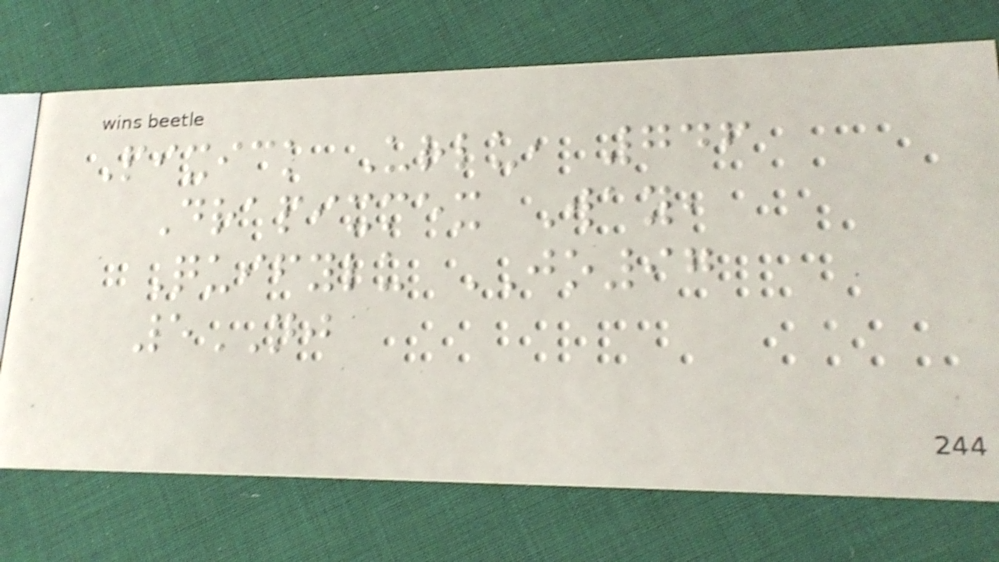Pixick Urlu, 746
Drapixmex Way,
Quifylu JO97
5NJ
